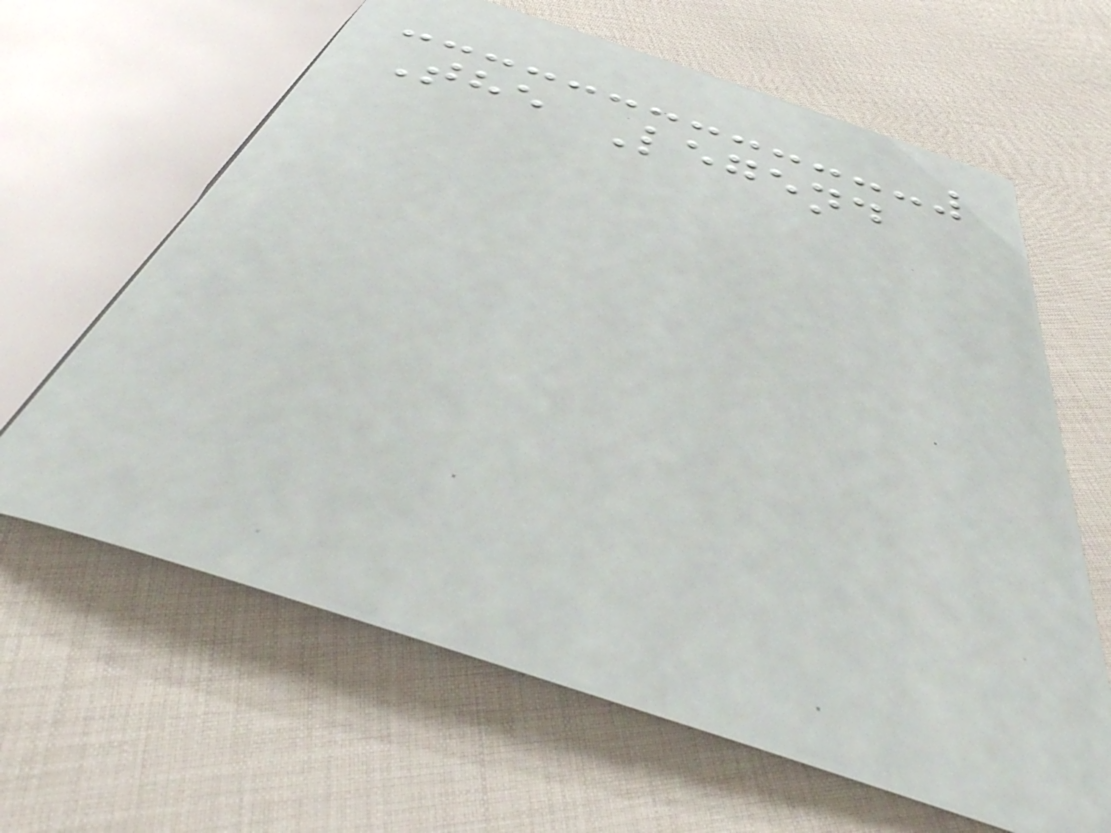The Legend
